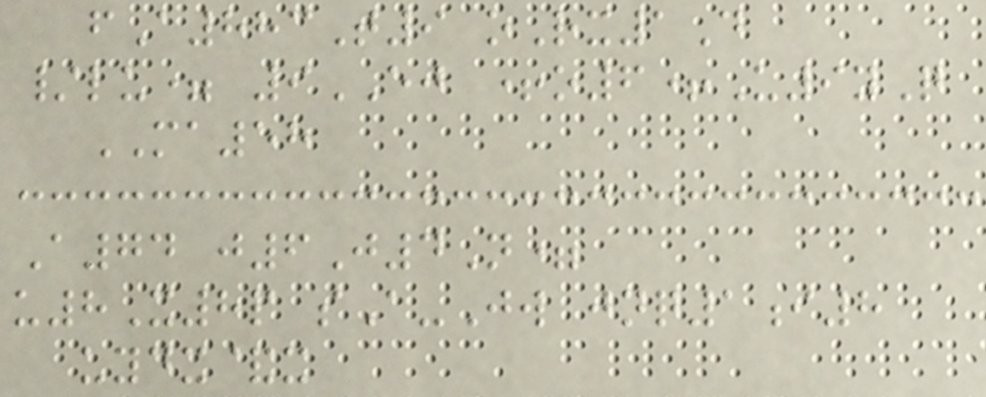fA883T9 oRx1D
/lu= 9EJ +o6+U9yQ
MA58
A74 j6J4N=
u8X8p sA-Jw jnq1i8
uydx&x
